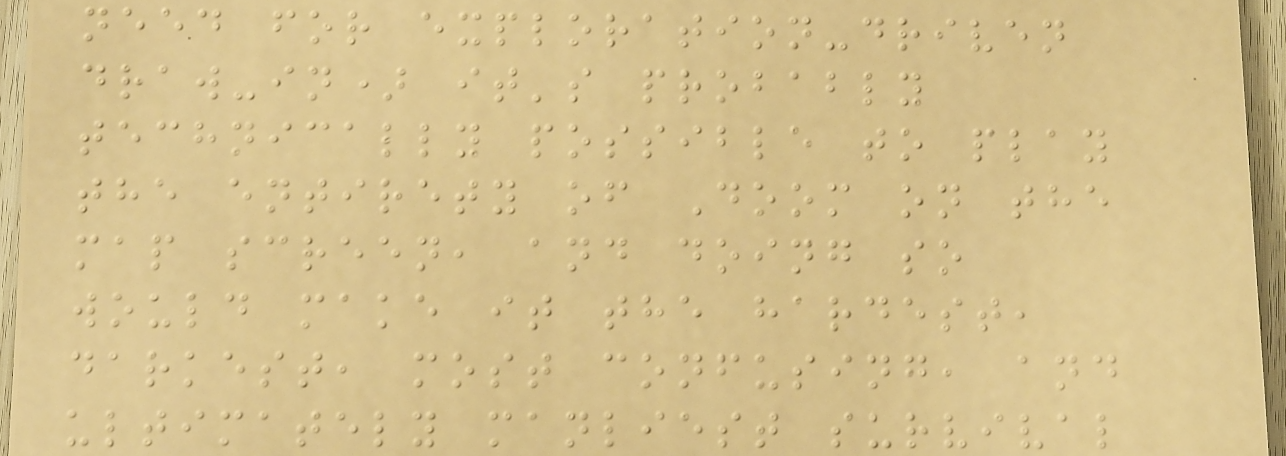need for exploration-driven
draw-in) it's probably
technically possible to play
the entirety of Doom on the
map screen, and doing so
would make it the hardest,
darkest, most confusing, and
ultimately manliest survival
